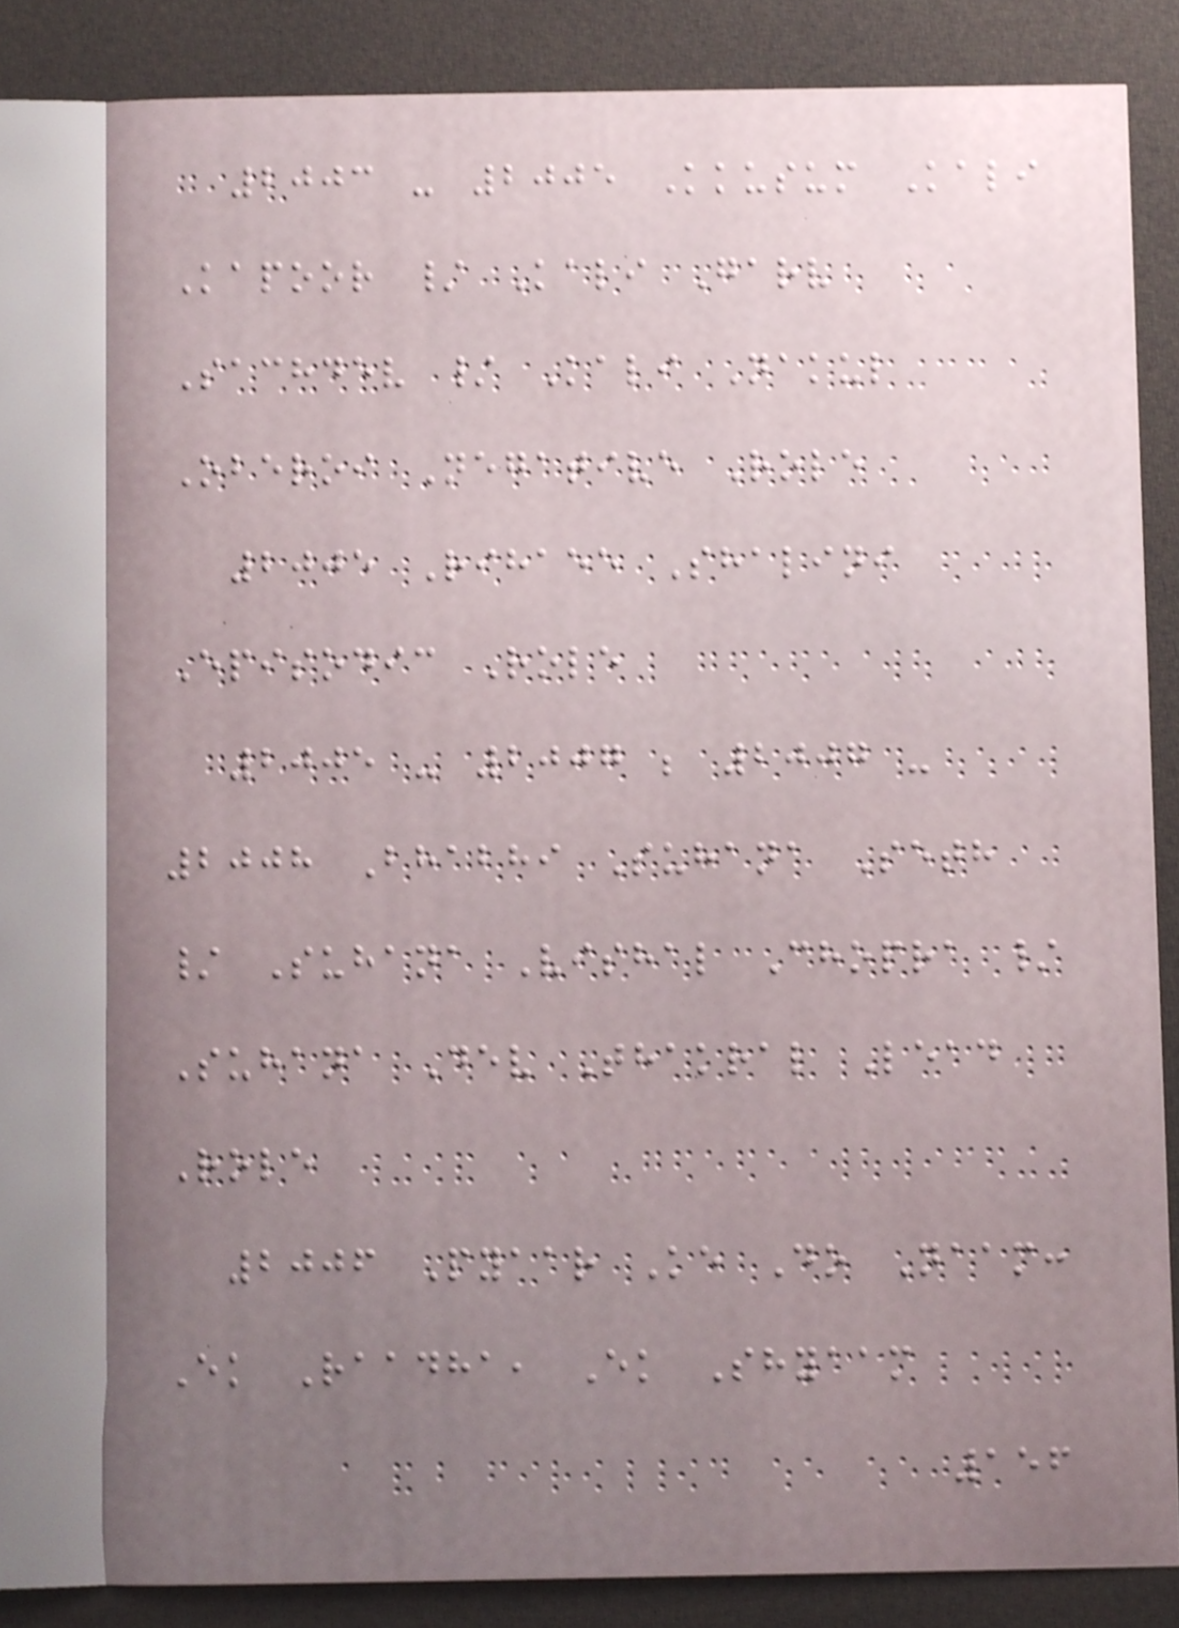2003 - 2005 Kkusum Kali
Kapoor / Kali Garv
Sachdev / Kali Nakul
Oberoi Negative Role
2005 Rihaee Shalini
Episodic Role
2005 - 2007 ; 2007 -
2008 Bhabhi Suhana Seth
/ Suhana Vishal Chopra /
Suhana Dev Thakral Lead
Role
2006 Pyaar Ke Do Naam:
Ek Raadha, Ek Shyaam
156
